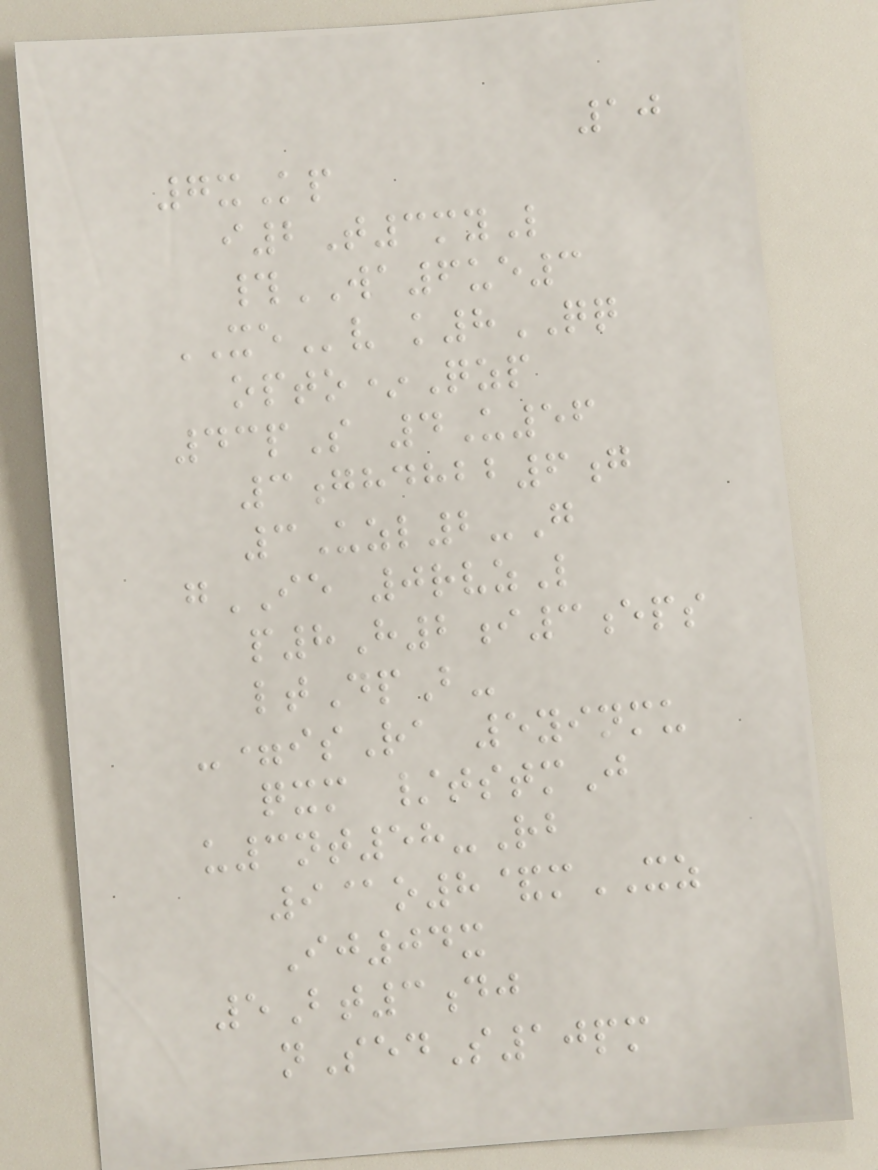10
7xKp
i2T3myL
#WA6ue3
XEv k8QQ
opto*Qzp
43pS 4U56
3ghdhbb6g
3Uzl2-G
gIE 0rvzL
p8H2i3eps
ltDpB-
-=isRa 5yinmu
qxm /tstmJ
u3nt58-Rb
9@o8&mXZ
Ij04x
5Bt3dj
nSedS10pm
